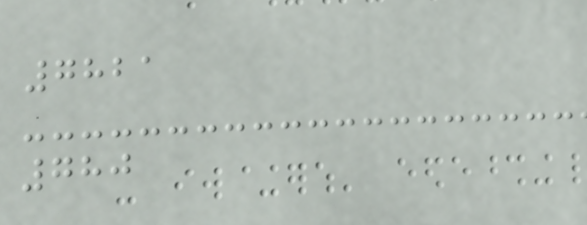7821
780
